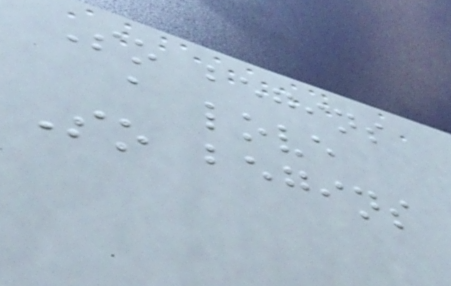So begins
a love
So begins
